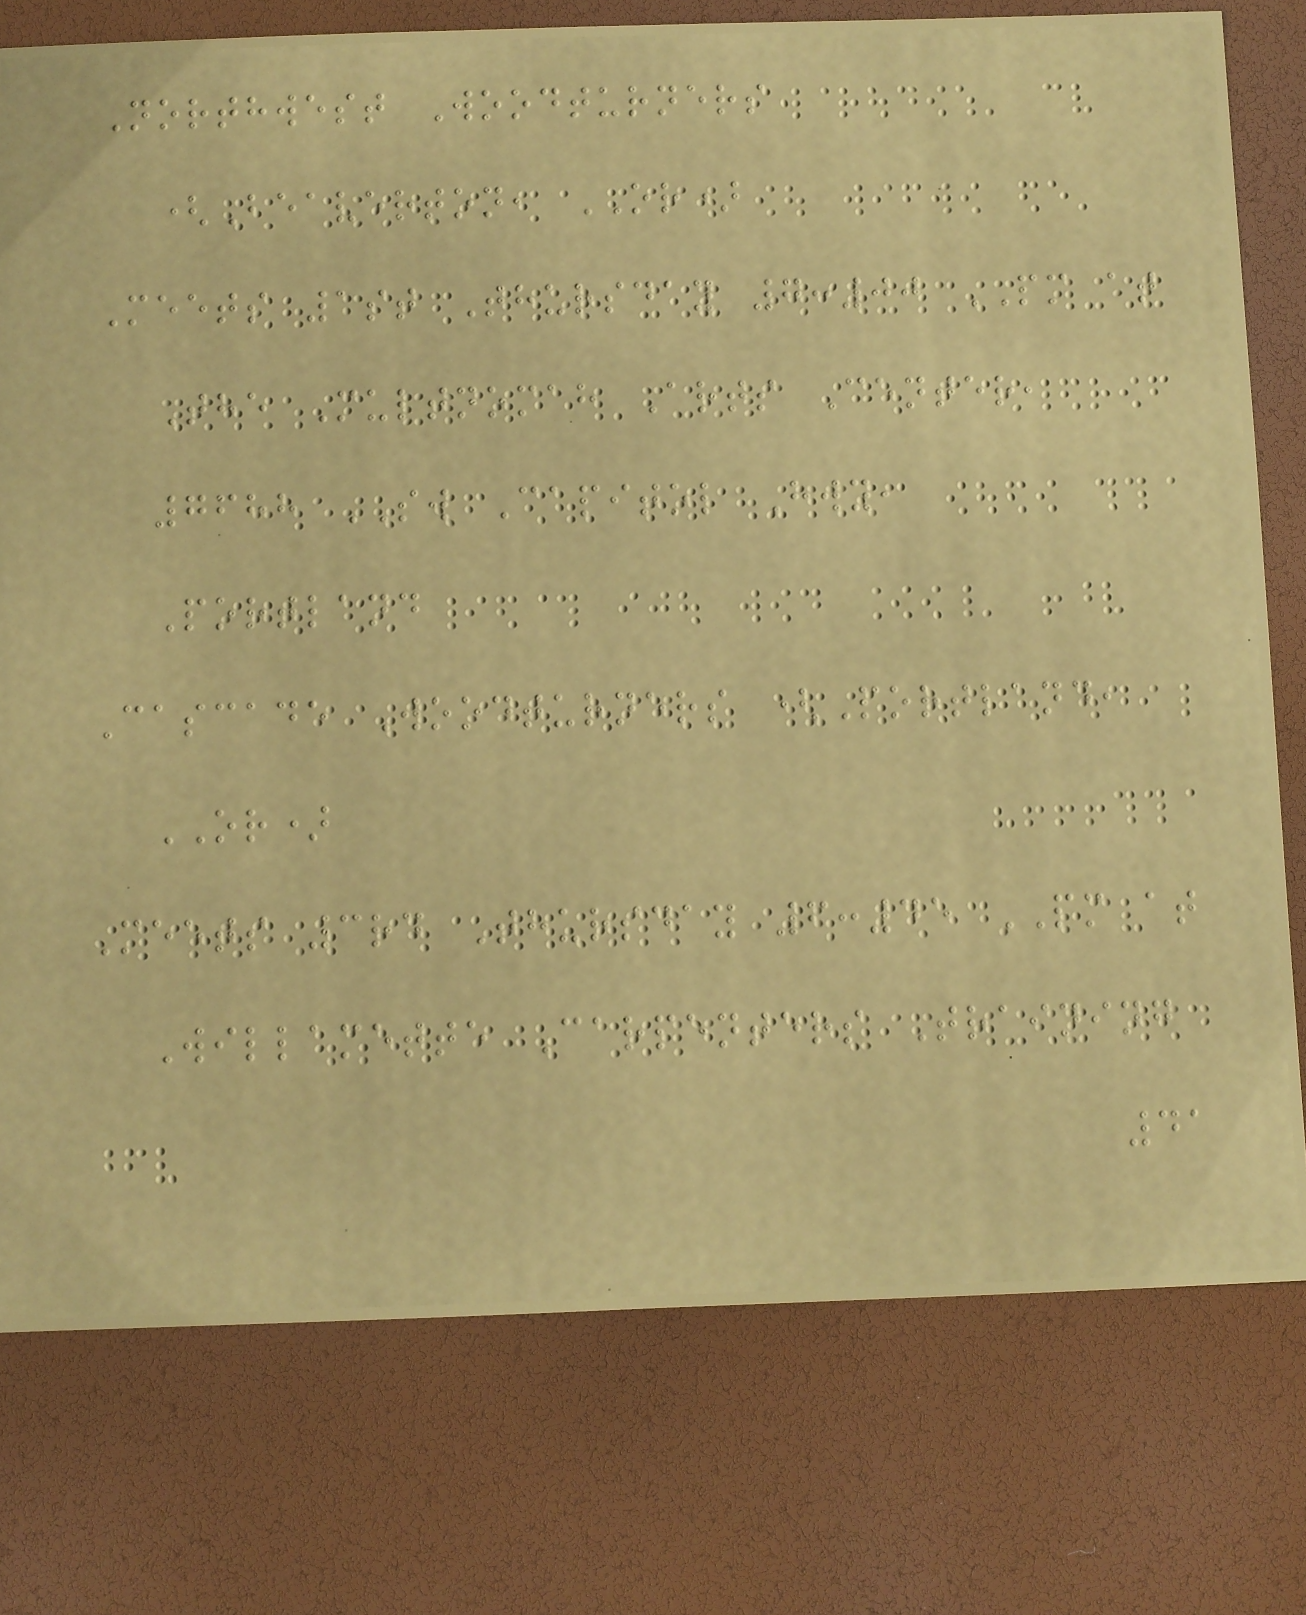Northwest Woodturners
(Beaverton, OR)
Meets 1st Thursday 7:00 PM at
The Multnomah Arts Center,
7688 SW Capitol Hwy,
Portland
Cascade Woodturners (Portland,
OR)
Meets 3rd Thursday 6:45 PM at
Willamette Carpenters Training
41
